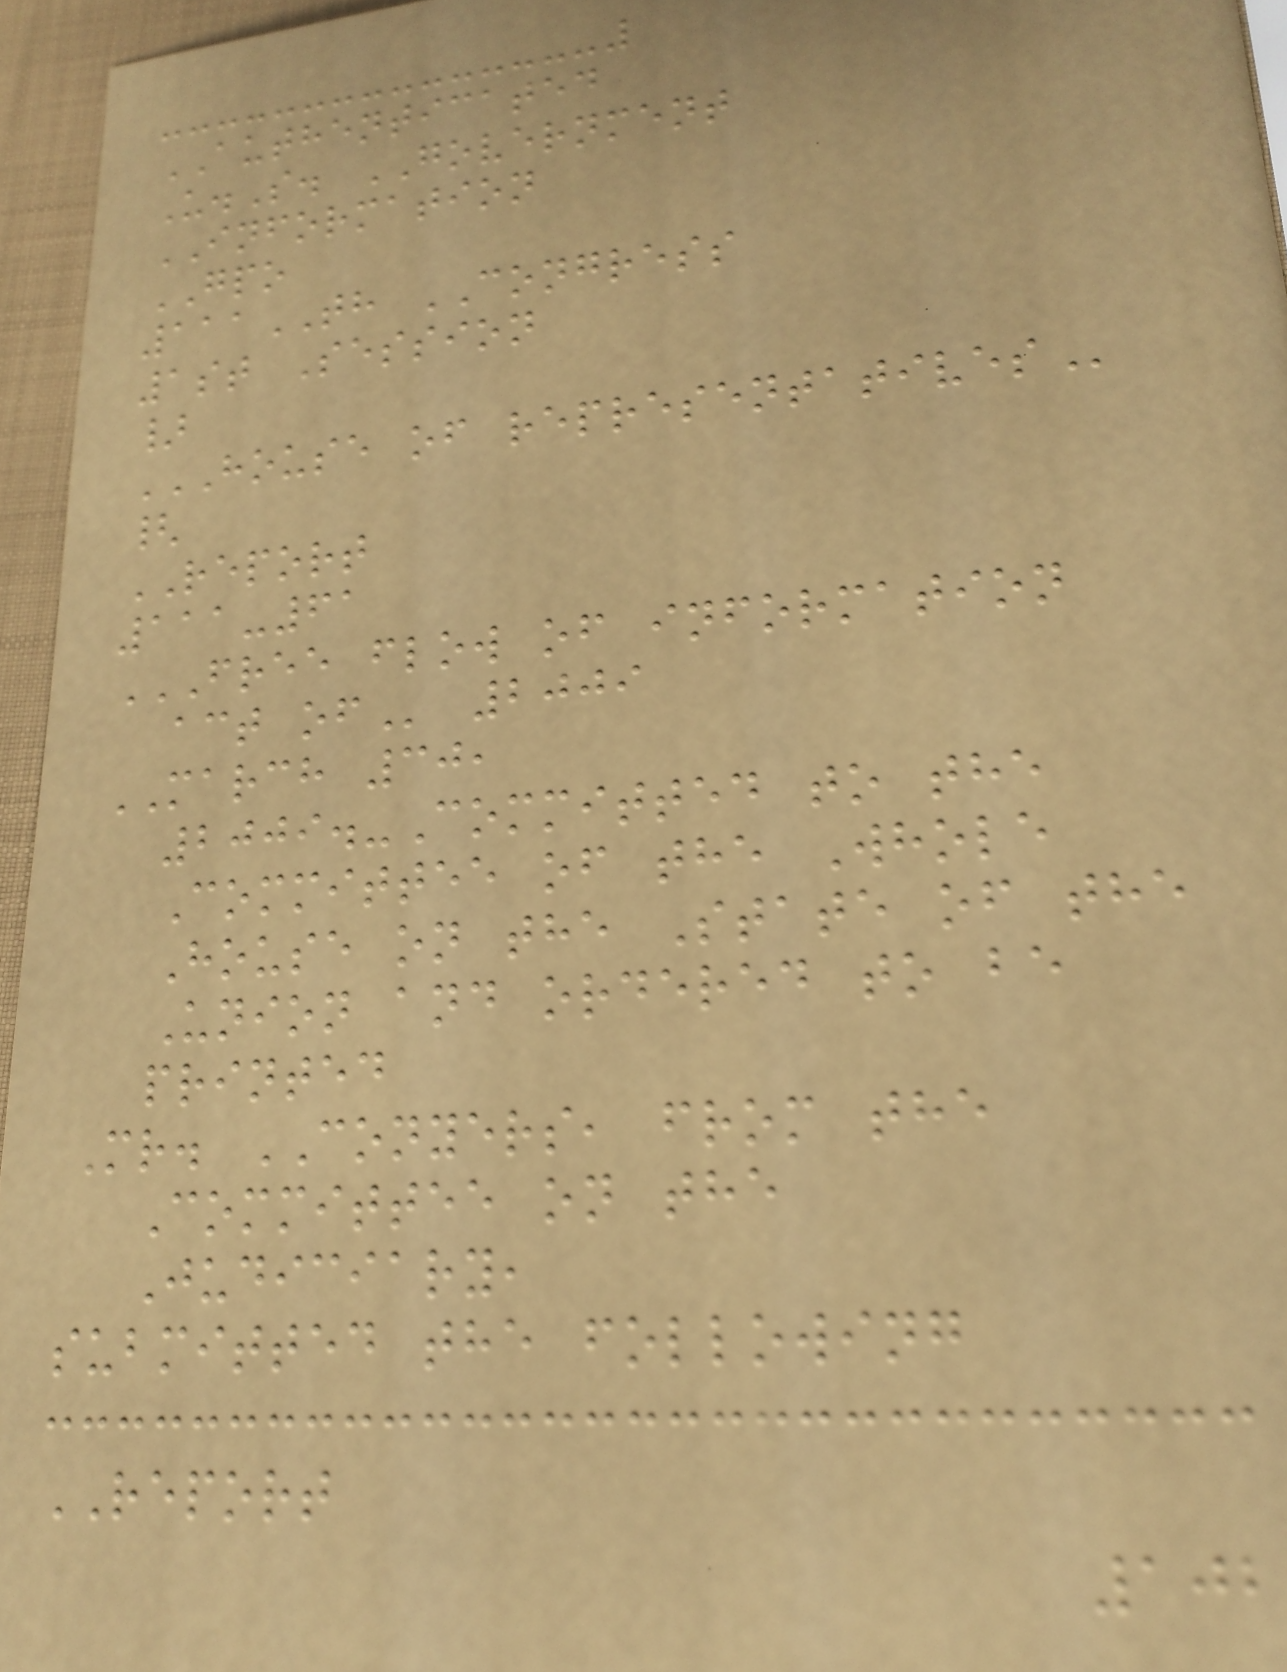AUTHENTICATED
U.S. GOVERNMENT
INFORMATION
GPO
111TH CONGRESS
1st Session
}
HOUSE OF REPRESENTATIVES
{
REPORT
111-61
FREE FLOW OF INFORMATION
ACT OF 2009
MARCH 30,
2009.-Committed to the
Committee of the Whole
House on the State of the
Union and ordered to be
printed
Mr. CONYERS, from the
Committee on the
Judiciary,
submitted the following
REPORT
102
